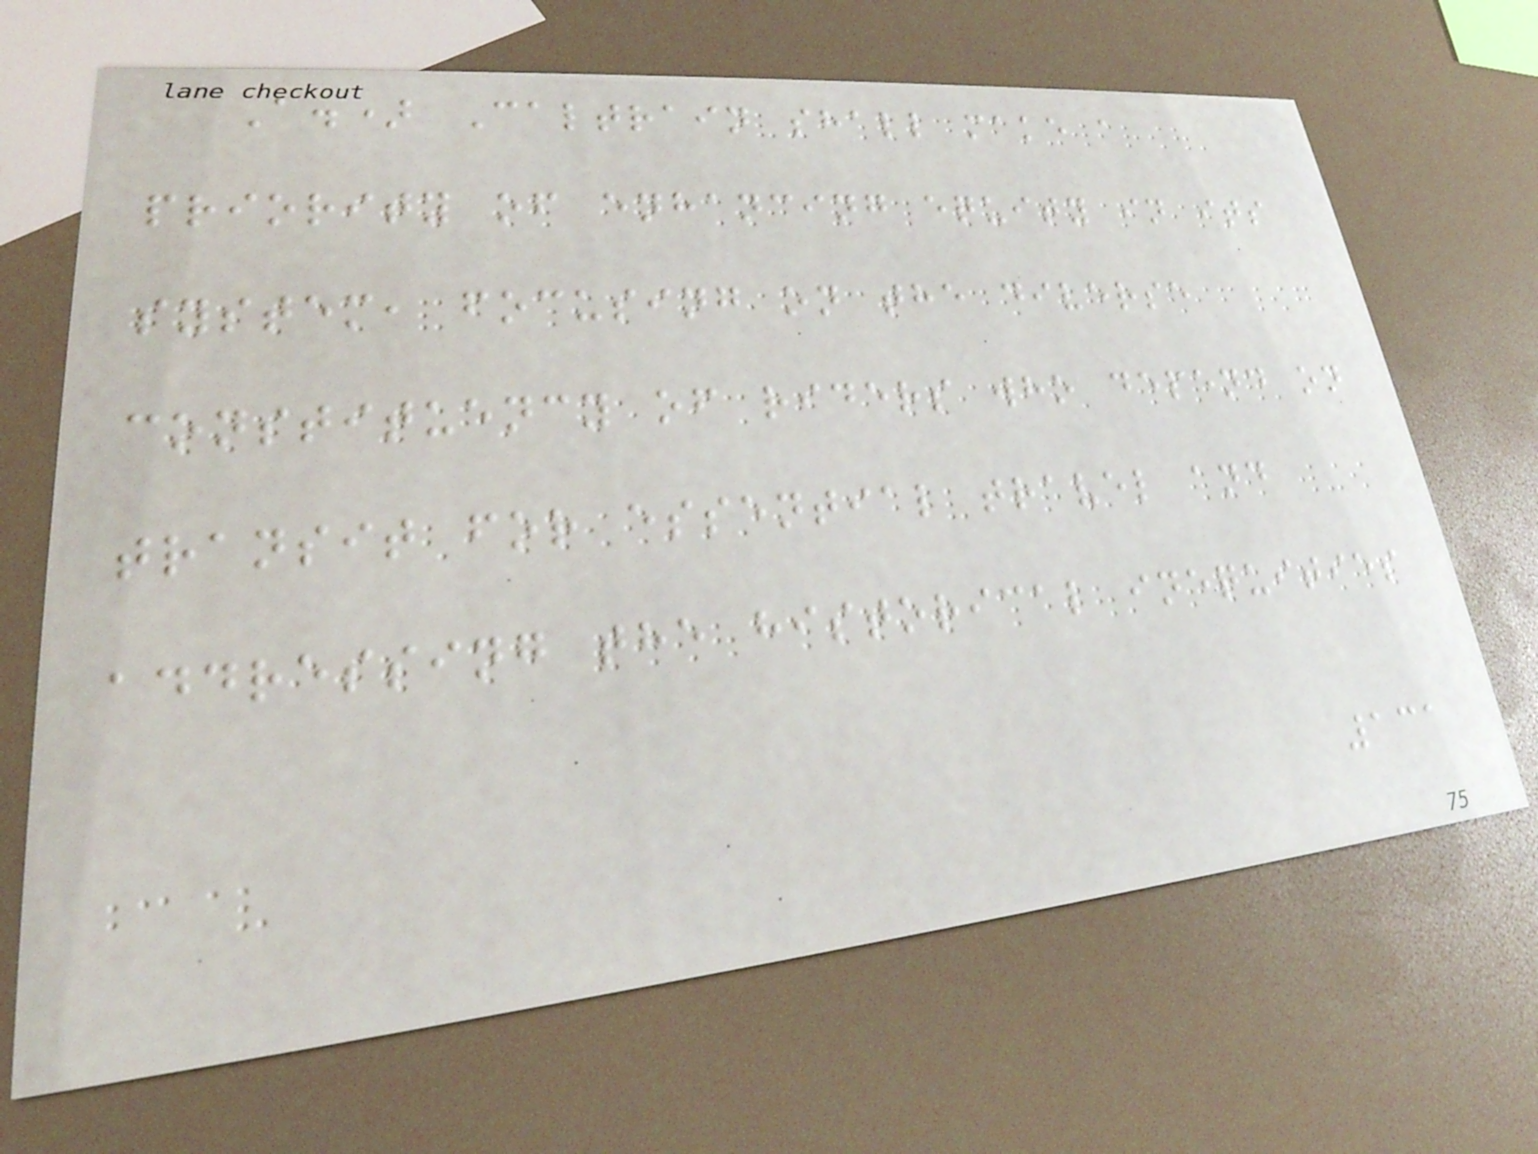A.) Caltrain shall make a
priority of enhancing equity in its
system, focusing on the diverse
constituency of riders who depend on
transit for essential travel and
addressing the historical inequities
131
